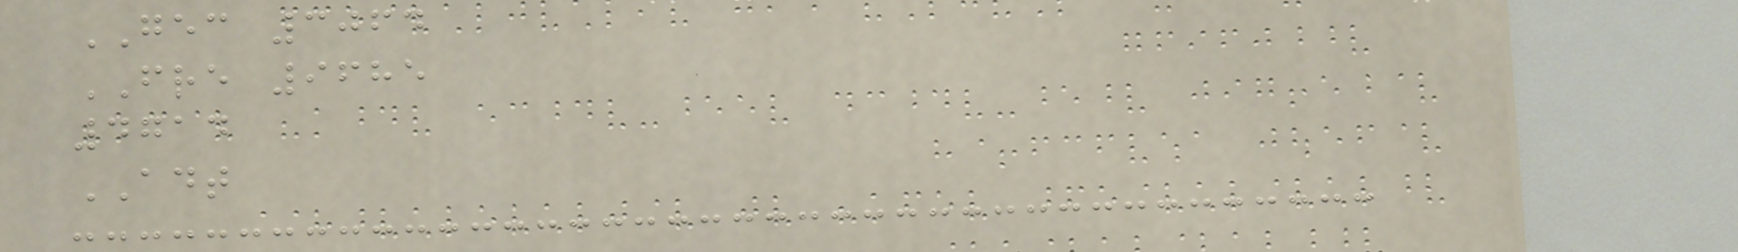GEC 3064
FRE 9685
4714
ADT
